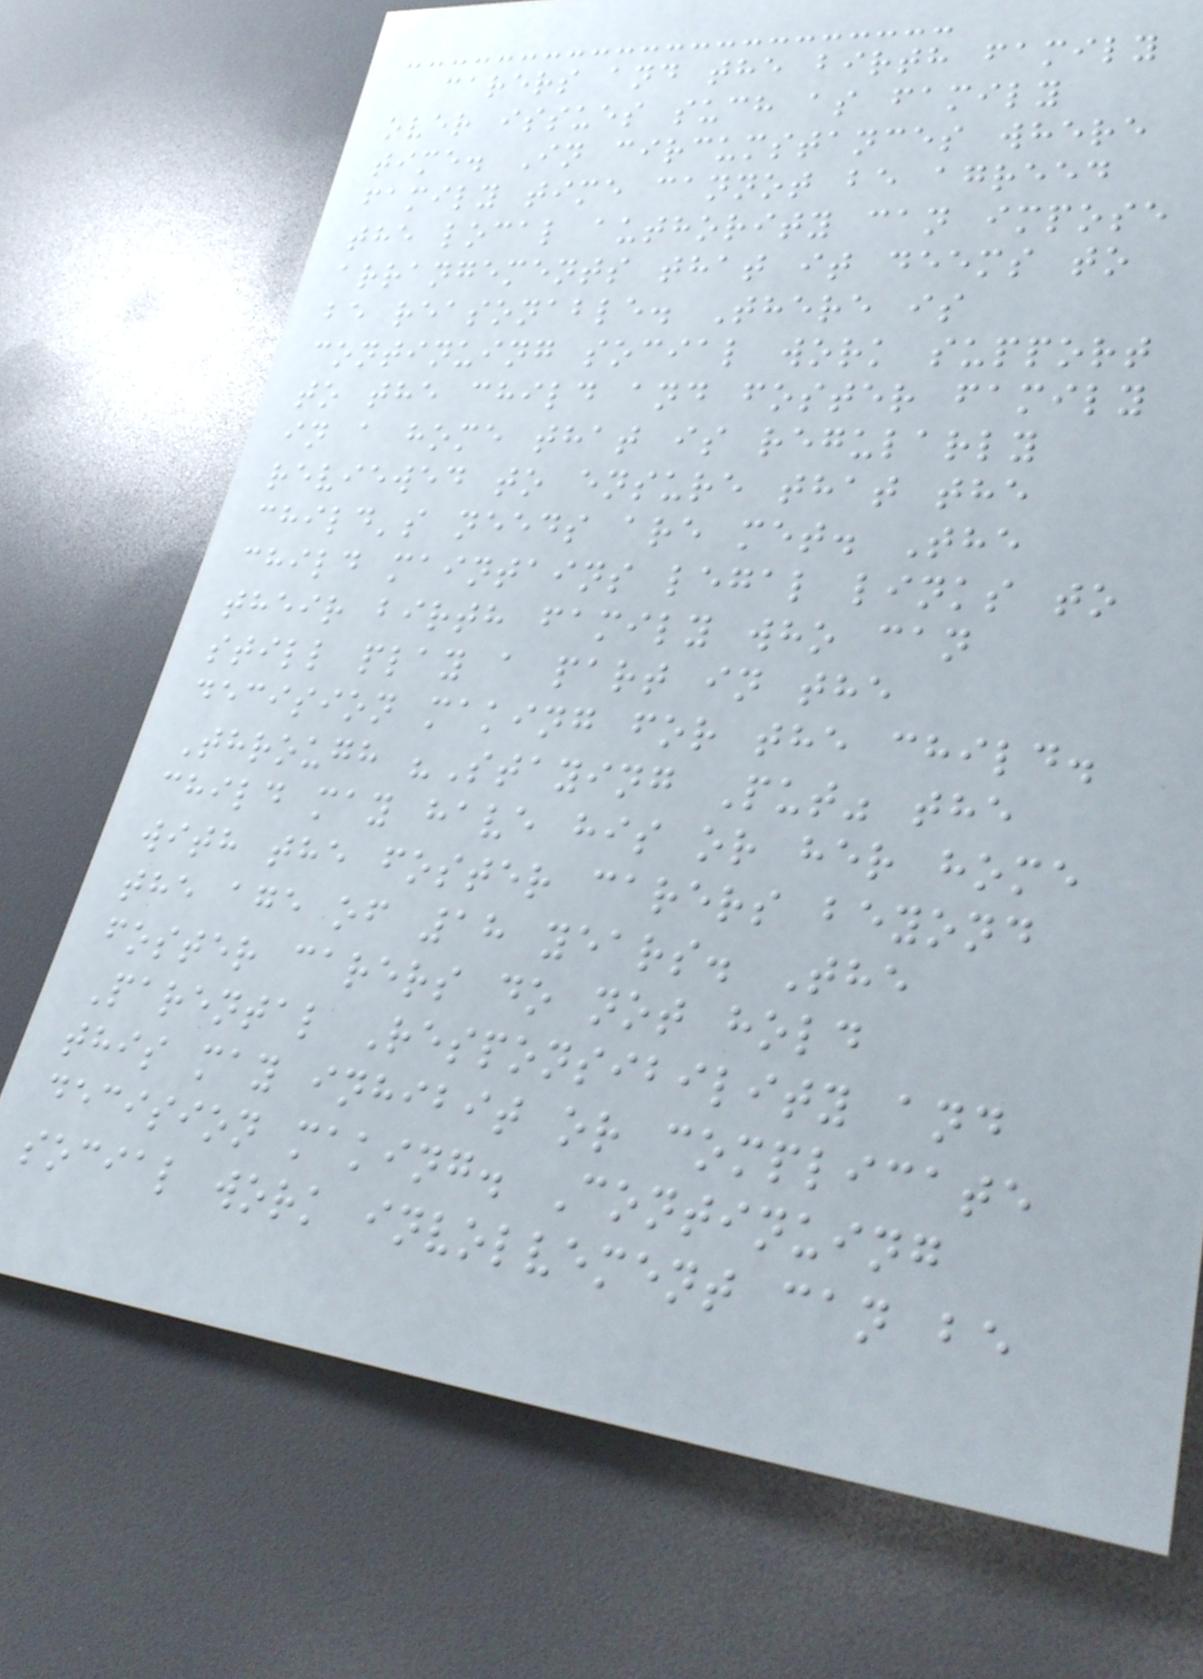carers and the birth family
over issues such as family
time. In circumstances where
family time cannot be agreed
the local authority can impose
arrangements that it deems to
be reasonable. There is
continuing social work support
to the child and foster family
in a home that is regularly
reviewed to ensure that the
child's needs are met. The
child maintains legal links to
their birth family who can
still play a part in the
decision making for the child.
Through "Staying Put" the
child may have his or her home
with the foster carers beyond
the age of 18 years. The
foster carers do not hold
Parental Responsibility and
this may inhibit or complicate
decision making. Continuing
social work involvement can be
